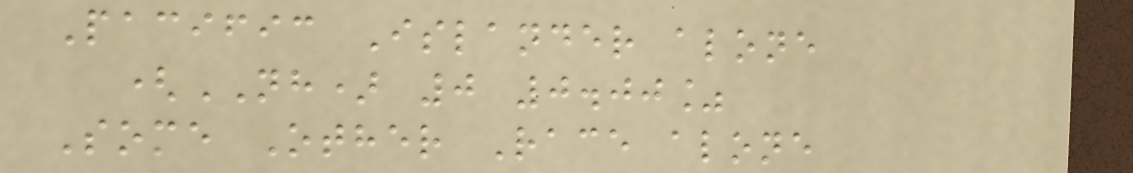Pacific Islander alone
(NH) 0 0.00%
Some Other Race alone
